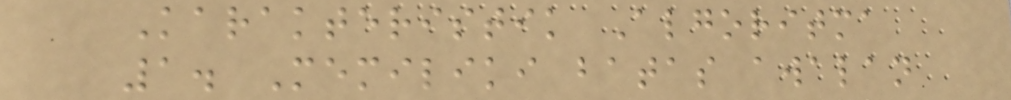Karakteristik Algoritma
1. Memiliki batas awalan
